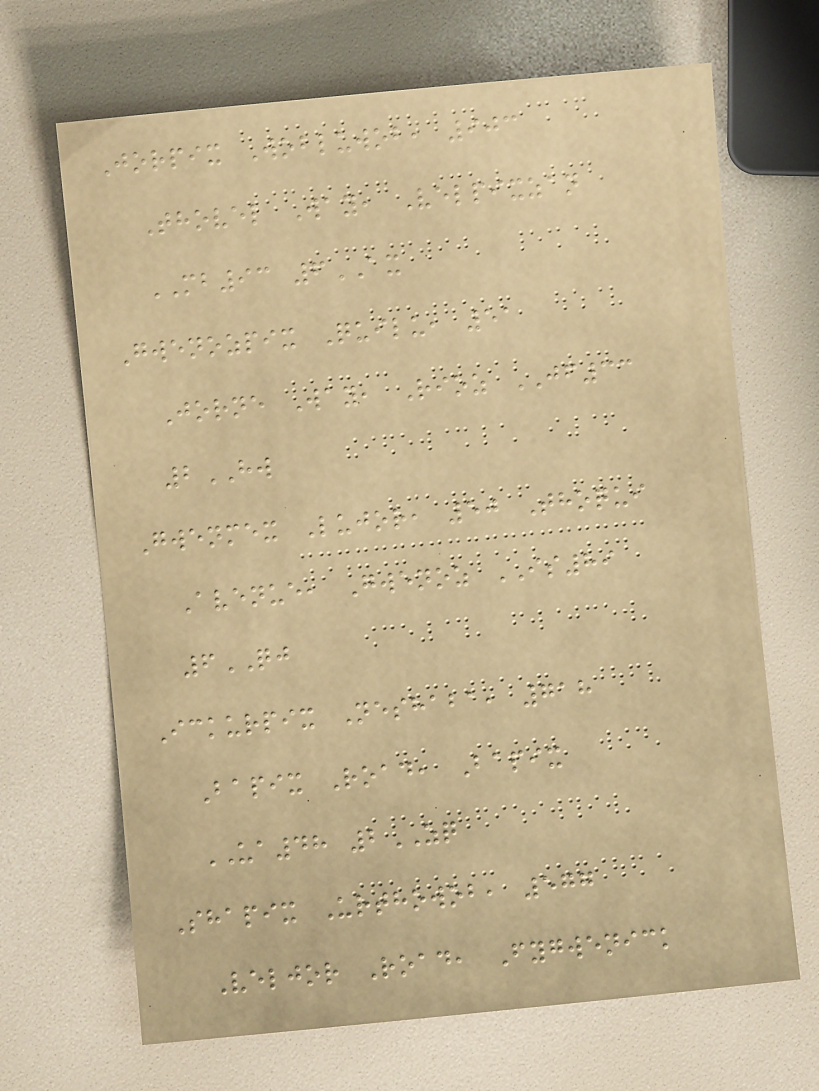Jorpix Wobluwob, 903
Thovel Way, Velpixzan
MB93 6AX
Gwenozpix Quilu, 51
Jorne Way, Rioz JF33
2HW
Gwenmex Lujor, 50 Thoqui
Avenue, Gwenoz IS89
6QJ
Ickurpix Neshaba, 718
Bapix Road, Bapix
UA48 2ZQ
Shapix Urthowob, 577
Veljor Road, Fygwenick
